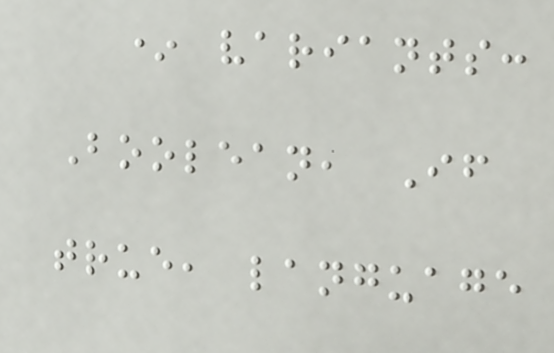* variants:
Boolean, If
true, language
